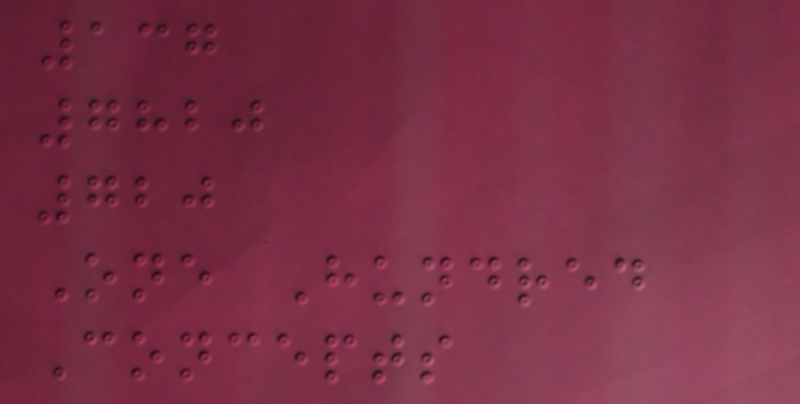137
7820
720
One Hundred
Concepts
